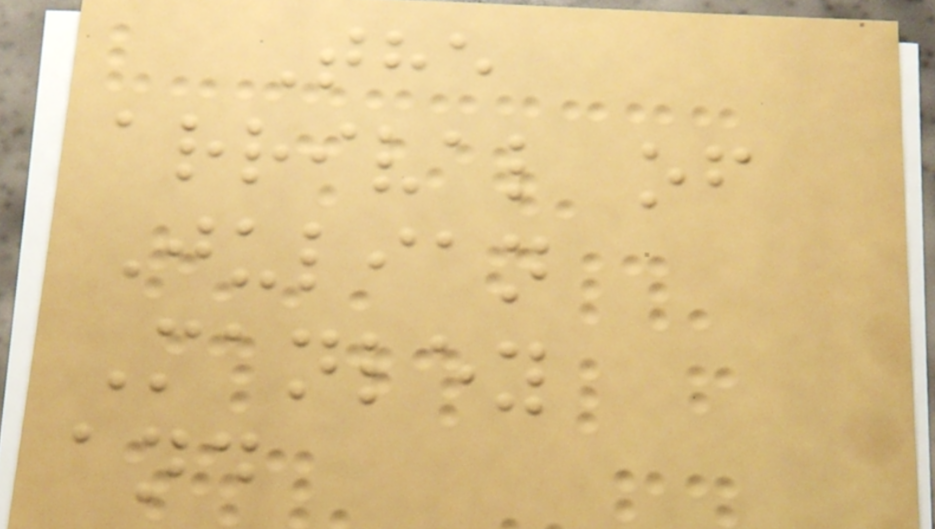The
arrival of
Julian
Manley
and
